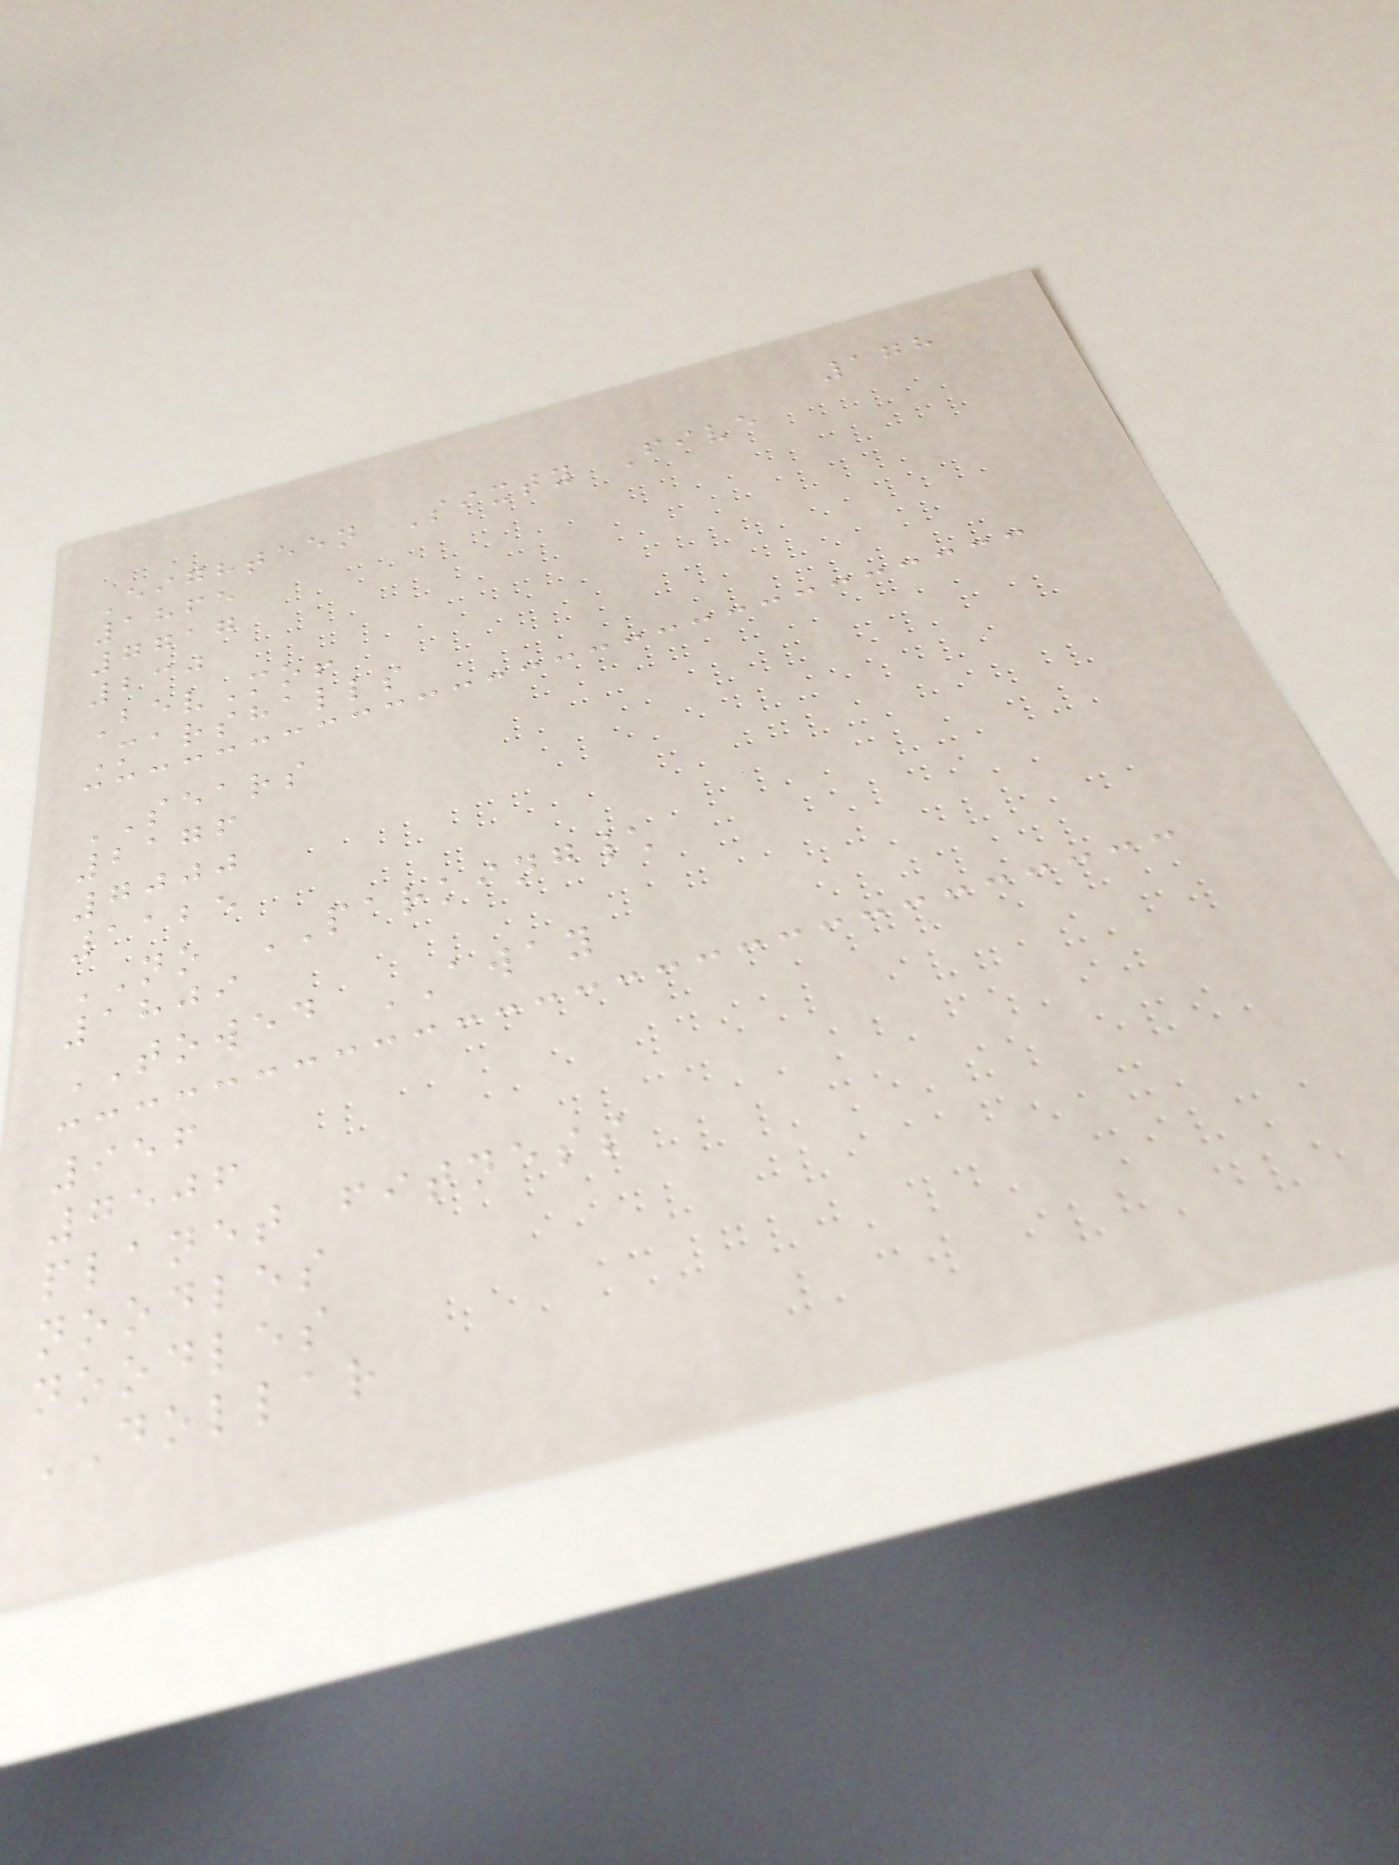178
Eighteen Sixty Five
1865
7717
230
BevMo!
Marshalls
SEARS
2176
7000
1125
NO PARKING\
1809
TOWED AWAY
956
7506
planet fitness
noodles
noodles
DOLLAR
